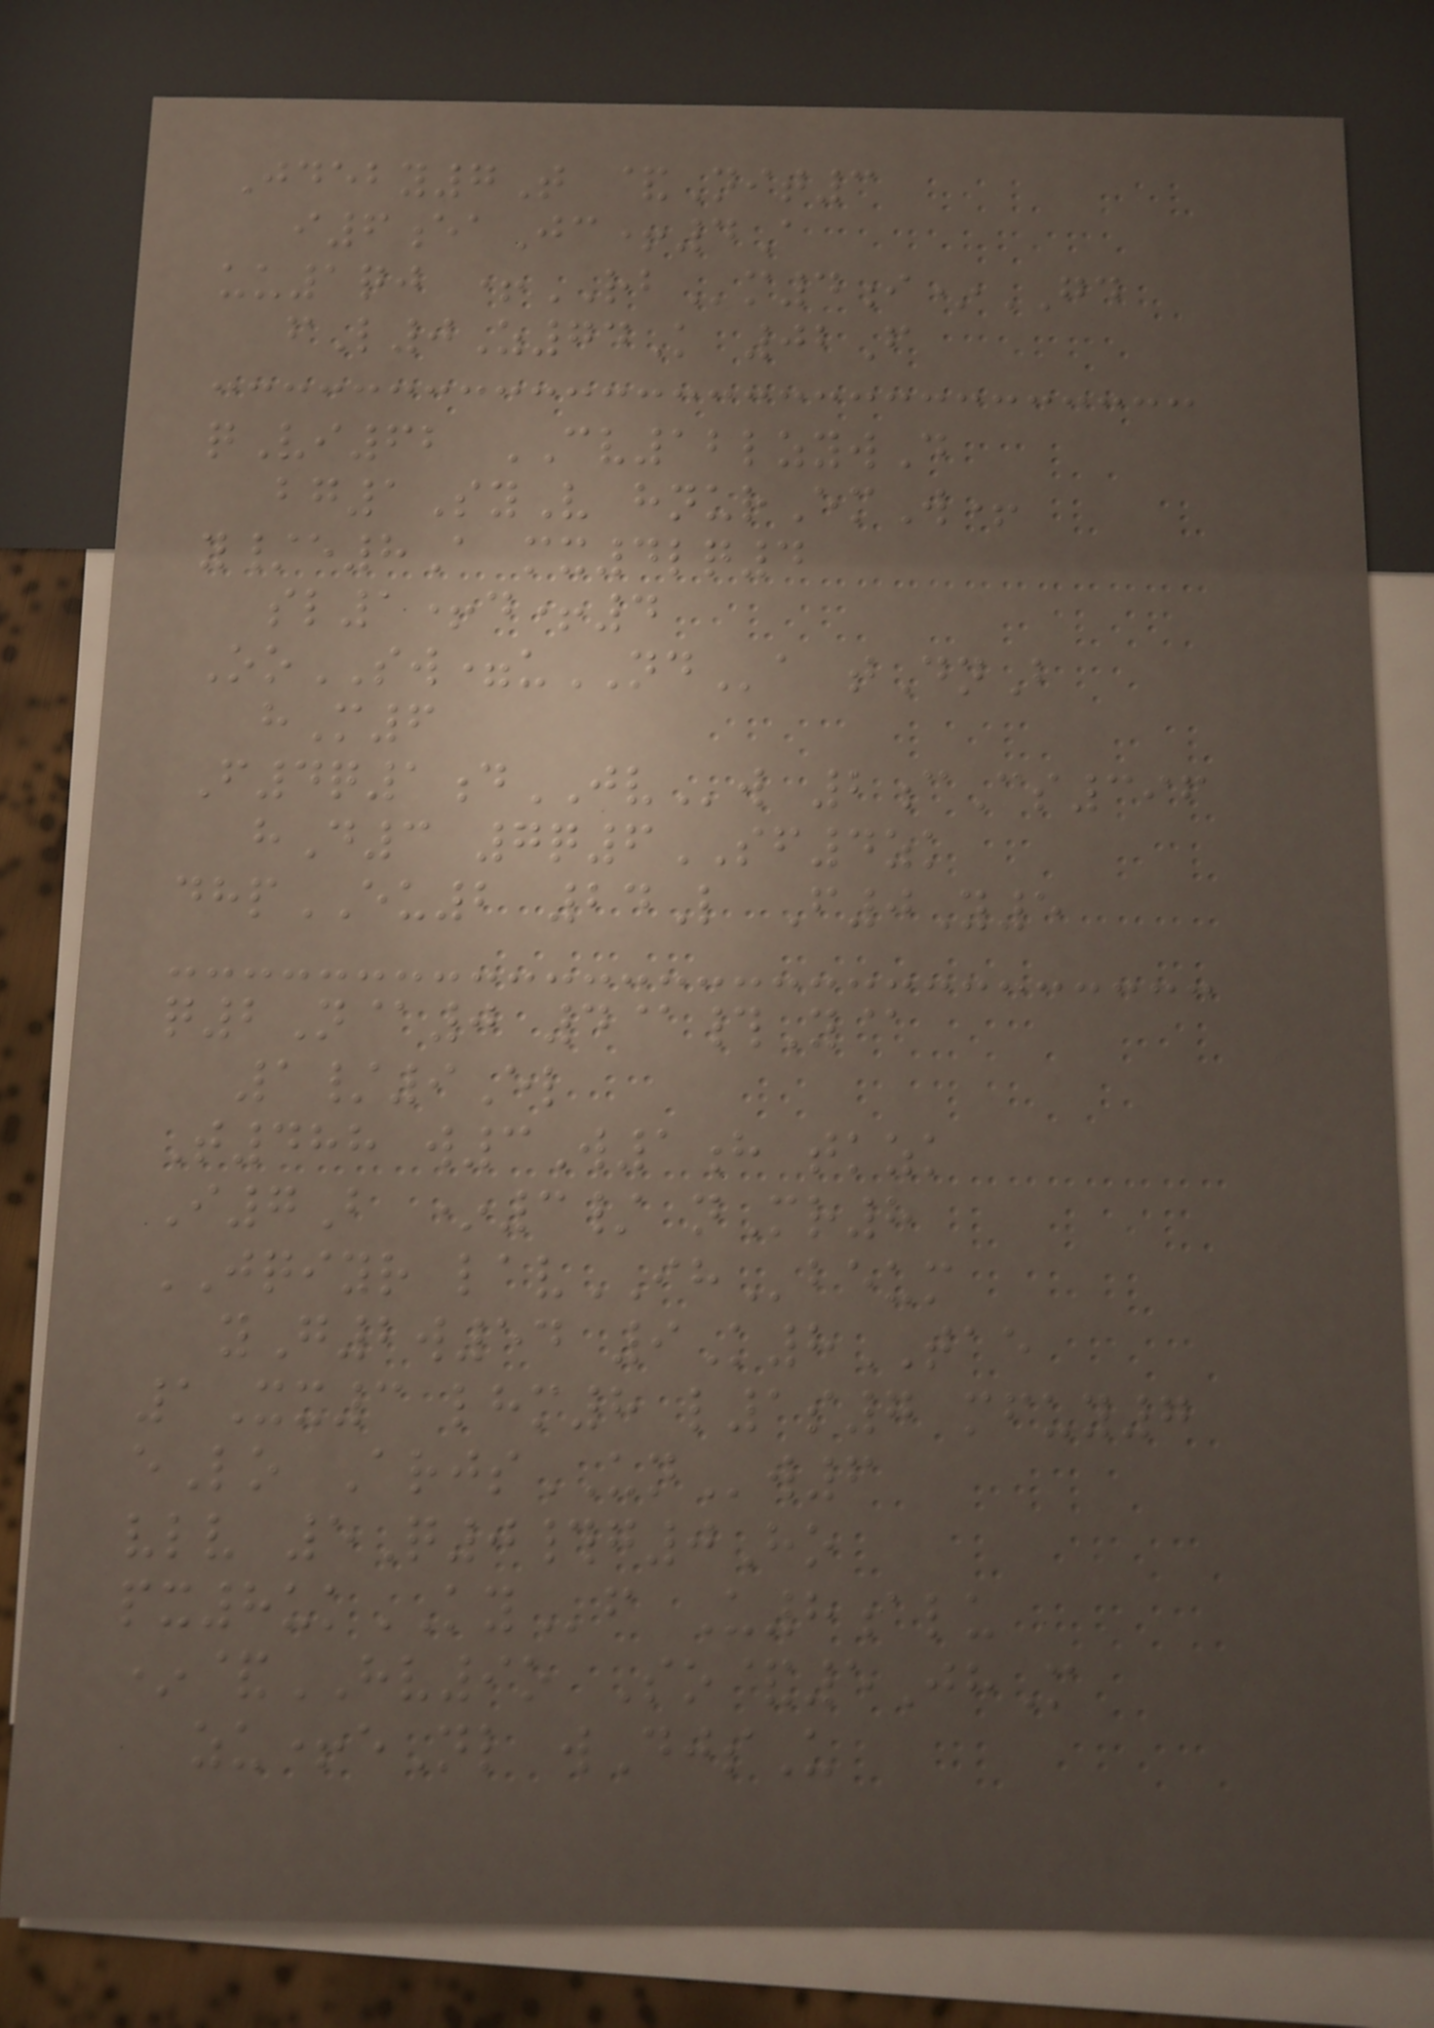Jdeby7T &Nit3
i6eaJc+4A
uu1qj +RBm4i*GD
fL0Z74K 02F
qVi62 CV12lzywD
bg1SyV hnurEmW+
y/e8A mx4lq4
sl1+d+4
OoSW=uNDa tDnB
hM6
F4q1dJVw 2cCs396
hD3 7q6SF4zk
dhpEU2 24L F0Y5
q2N@0 4@#Y@
1/9El
T488 w3W1h tkzk
I7B *3/ nMr8
JQIYR lavIHbeum
yG2w54 9K8TAE
1Xx3 lhm8 l1s7 mfuy7
eLo ArjsUNw6
vlv 5Q0#g0Ho
px8ukKYf U8alu
*&HV9o So&5JhM
zu+eNl wDjsU
